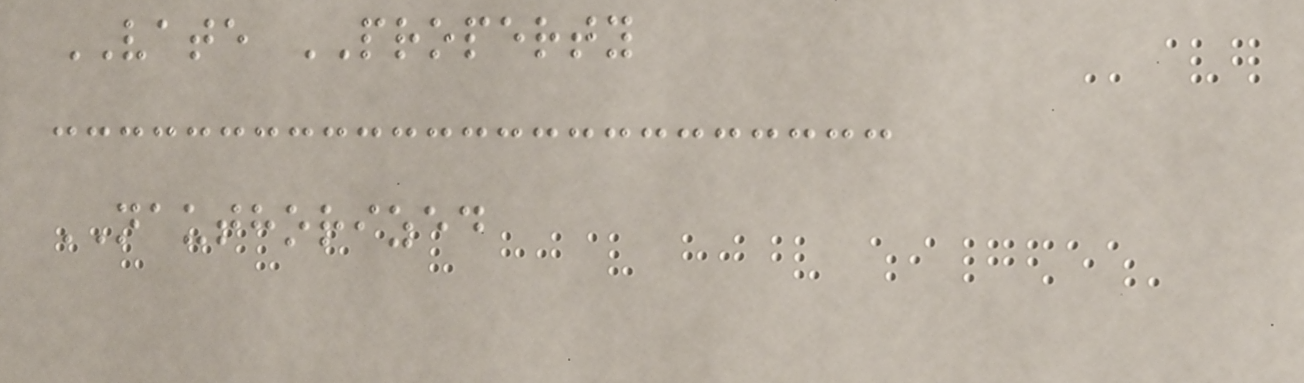VATE PROPERTY
NAUTHORIZED
